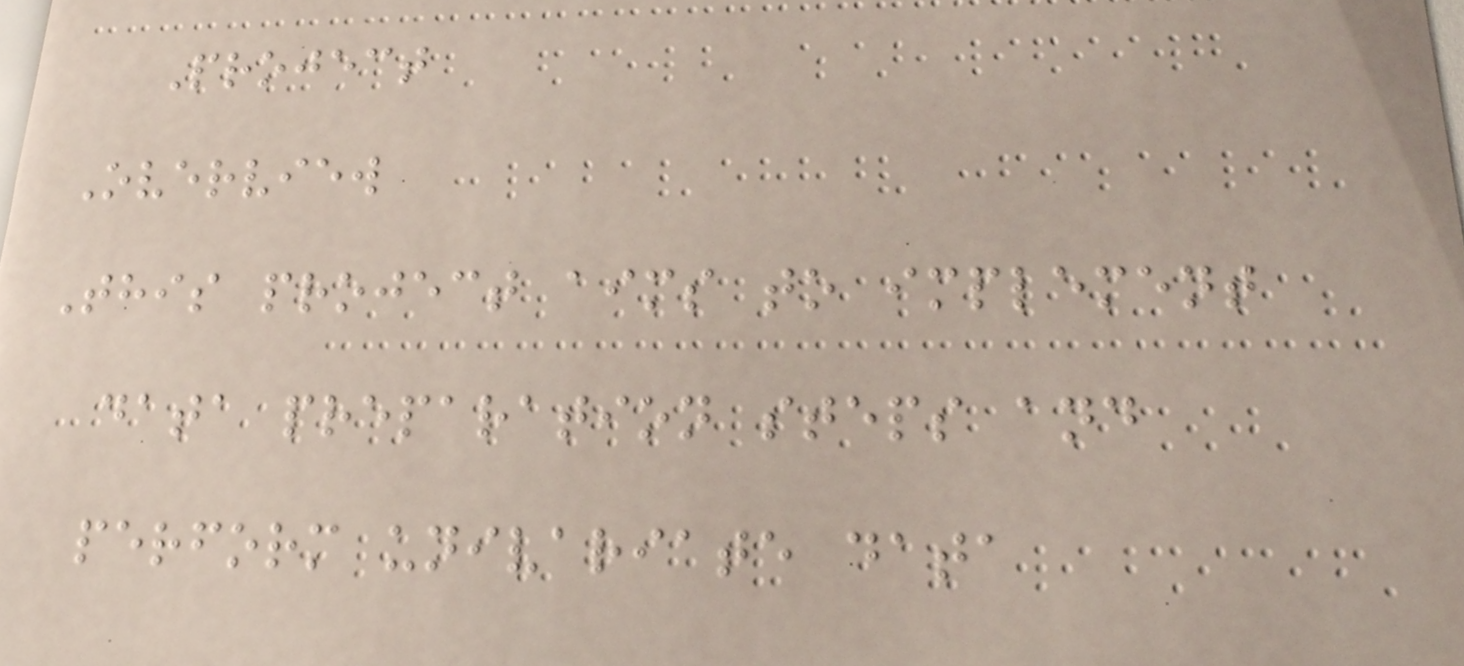Project
Overview
This project aims to implement
data preparation steps and
perform univariate data
